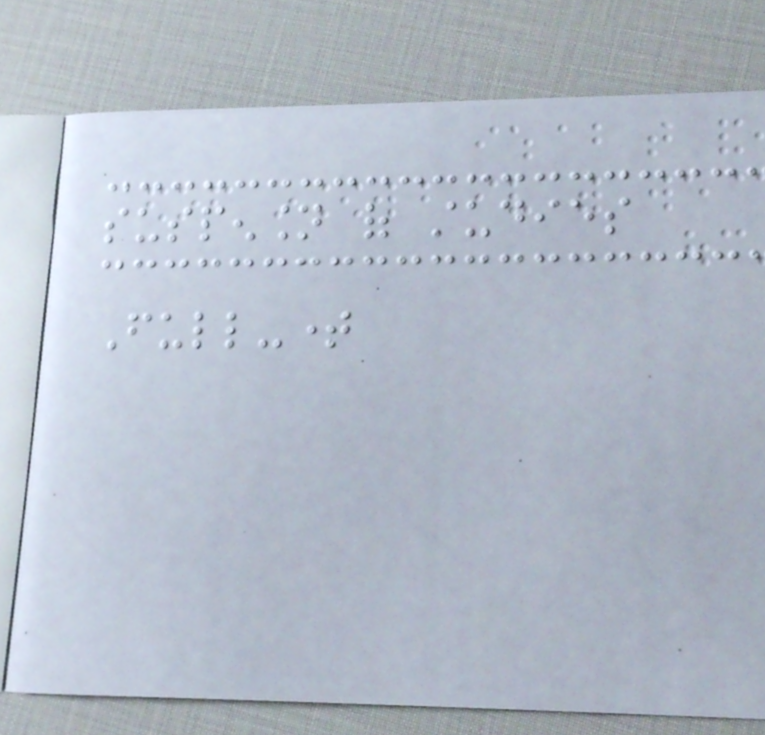suspension of studies
Full-time
